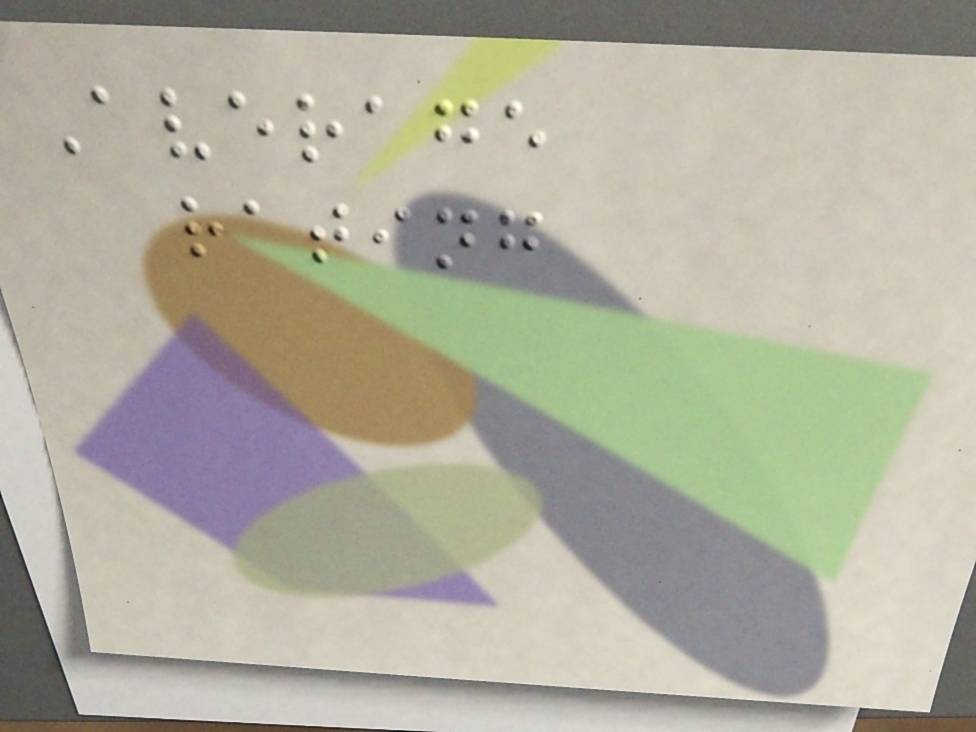Average
rating
